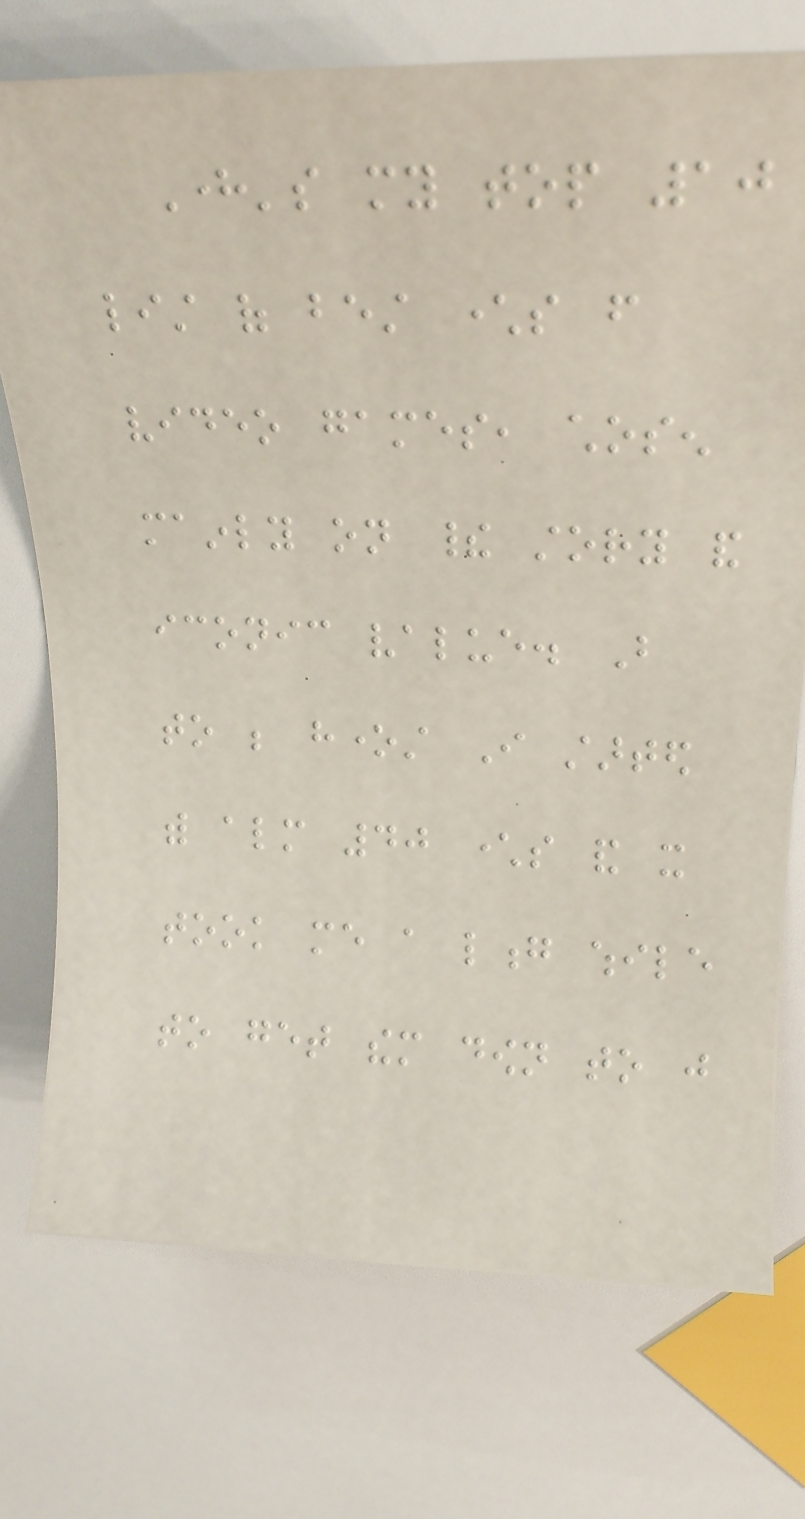Here's my top 10
list of best characters from
video games, chosen
mainly on their story and
iconic value. But
to be honest I started
with almost 40 characters and it
took me a long while
to get them down to just
